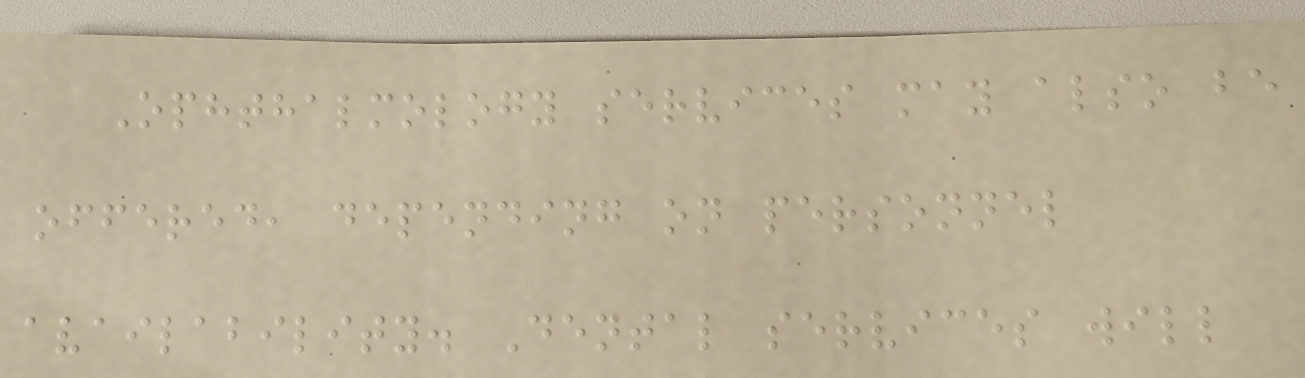Ophthalmology services may also be
offered, depending on personnel
availability. Dental services will
